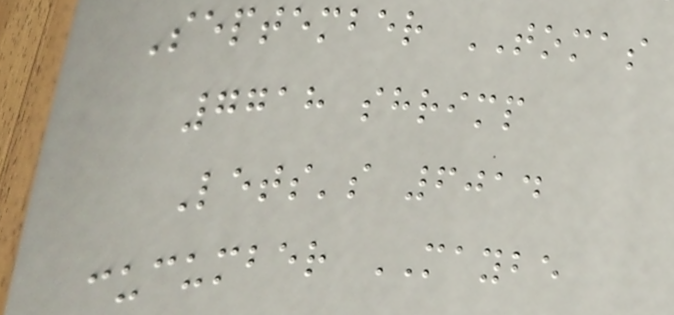September TOMAS
7718 shrimp
Lets's 6014
cucumber MAYBE
